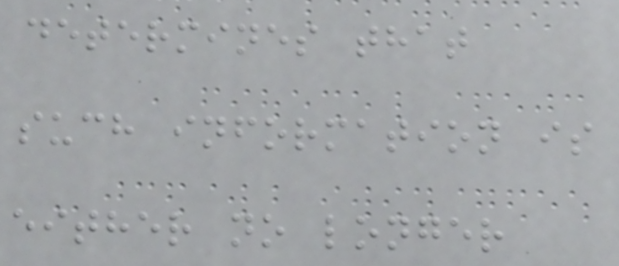determines that
such information is
either no longer
